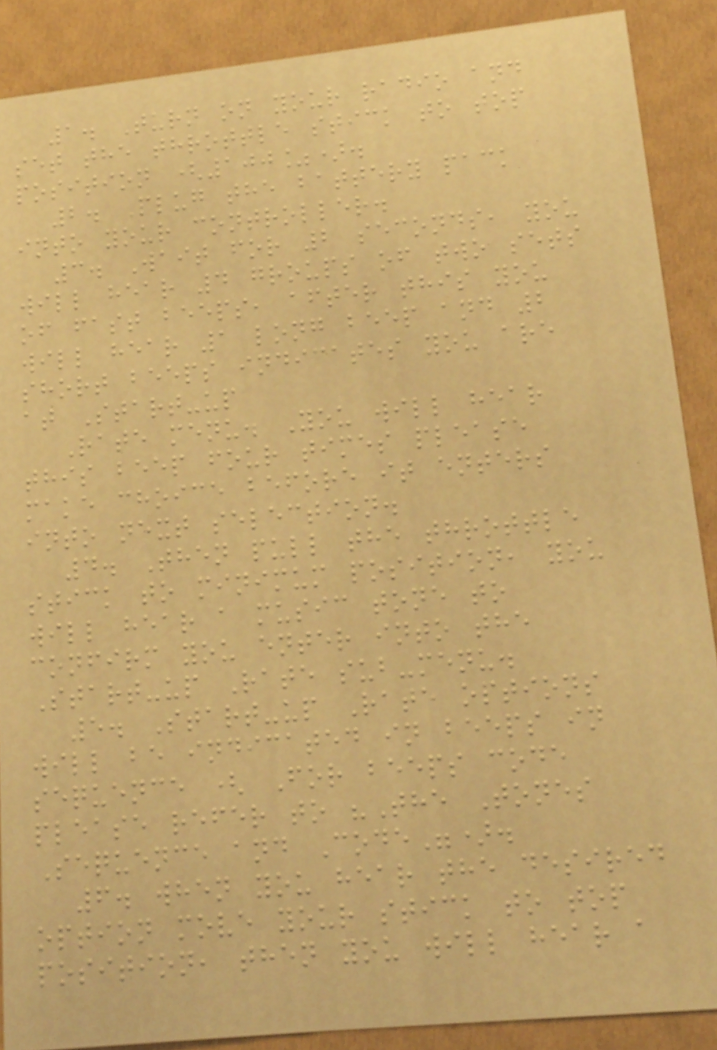1. Turn on your radio and
set the throttle stick to top
position (100%).
2. Plug the battery pack
into your controller.
3. Wait for 2 seconds, you
will hear 4 groups of two sets
of fast beeps, after this you
will hear 1 long beep and 2
short beeps indicates you are
at Start-up
Rate menu. You will hear
this beep four times please
make choice before it enters
into next selection.
4. Then pull the throttle
stick to minimum position, you
will hear a music tone to
confirm you enter into the
Start-up Rate sub-menu.
5. Start-up Rate options
will be indicated in beeps in
sequence ( For beeps code
please refer to "The Tones
Sequence and Code").
6. when you hear the desired
option move your stick to top
position, then you will hear a
